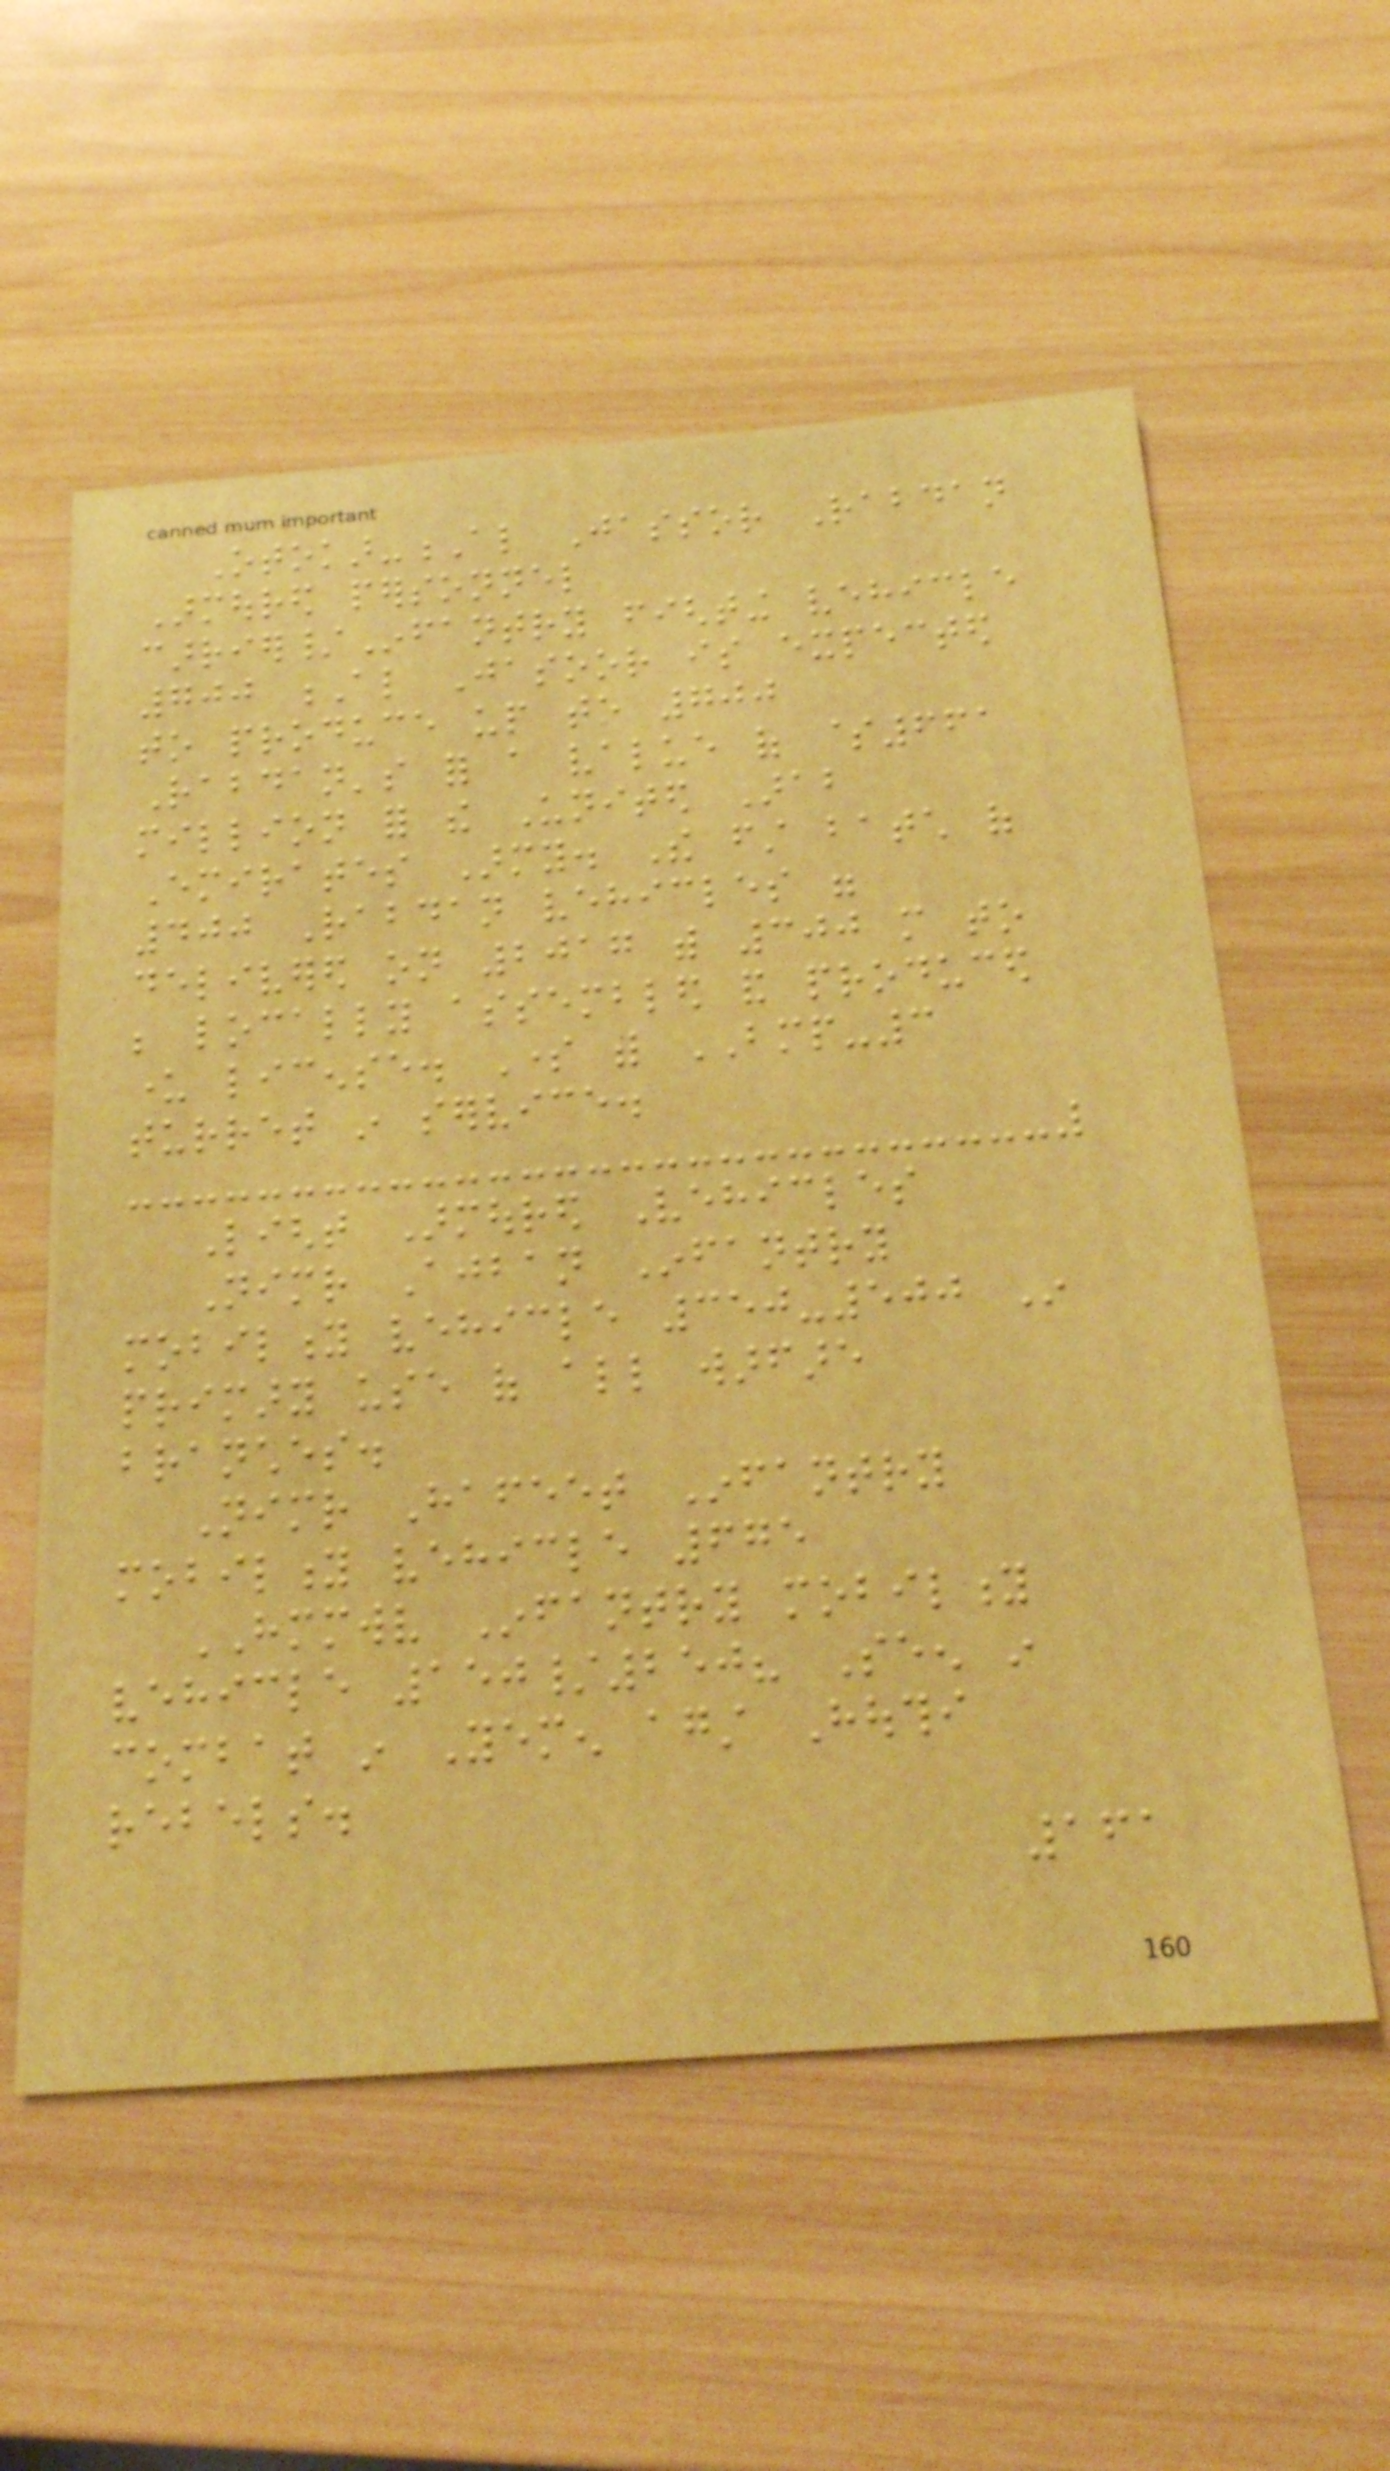Otokar-Al Jassor Rabdan
Armoured personnel
carrier/Infantry fighting vehicle
700 Al Jasoor is expected
to produce up to 700
Rabdan's for a value of $661
million for the United Arab
Emirates Army. The first batch of
400 Rabdan vehicles were
delivered on 2017 with 300 more to
be locally assembled and produced
under license. Some with BMP-3
turret in service.
Light Armoured Vehicles
Nimr Ajban Infantry
mobility vehicle 350-500 In
primary use of all warfare
branches.
Nimr Hafeet Infantry
mobility vehicle 675
HMMWV Infantry mobility
vehicle 150/250? Seen in
combat in Yemen against Houthi
rebels.
161
